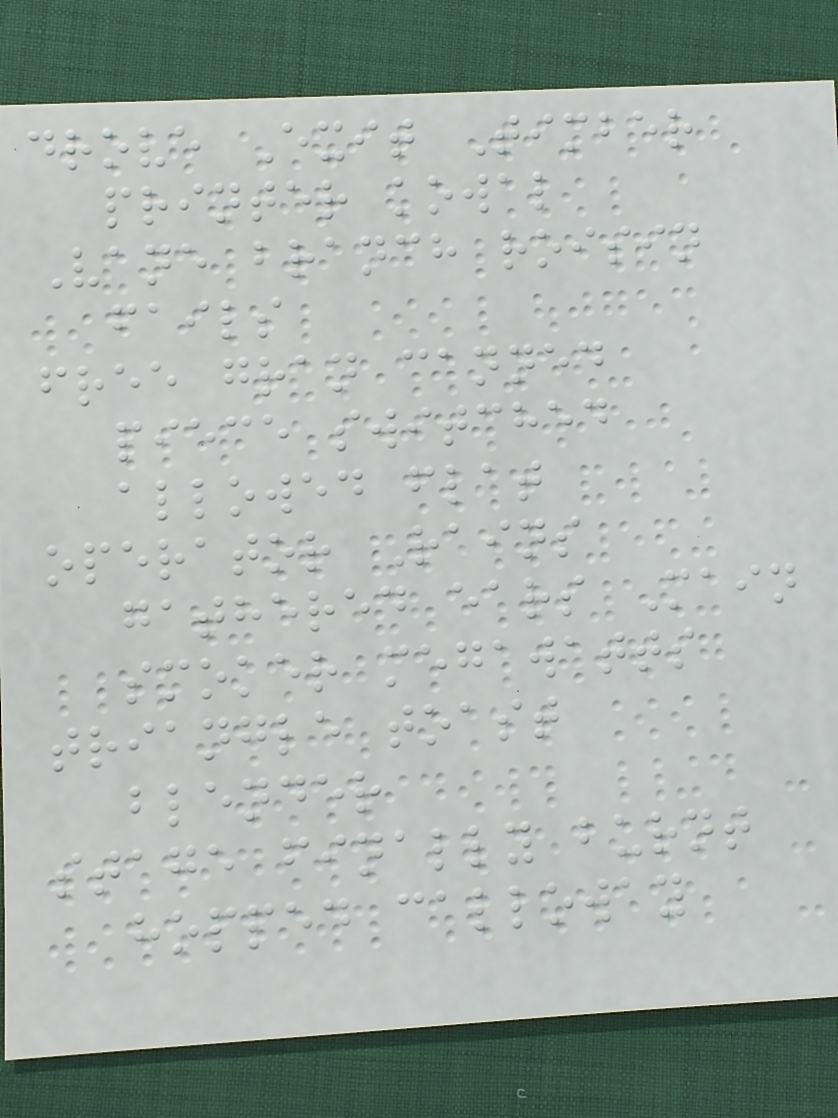drove Exit Timber
printer kowal
Vane branch roisin
fails
free gran canned
piece switched
allowed flat
operator Rains
gathered ears Main
smoker megawatts
triangle toast
blender
stage finally burnt
hopped calloway
